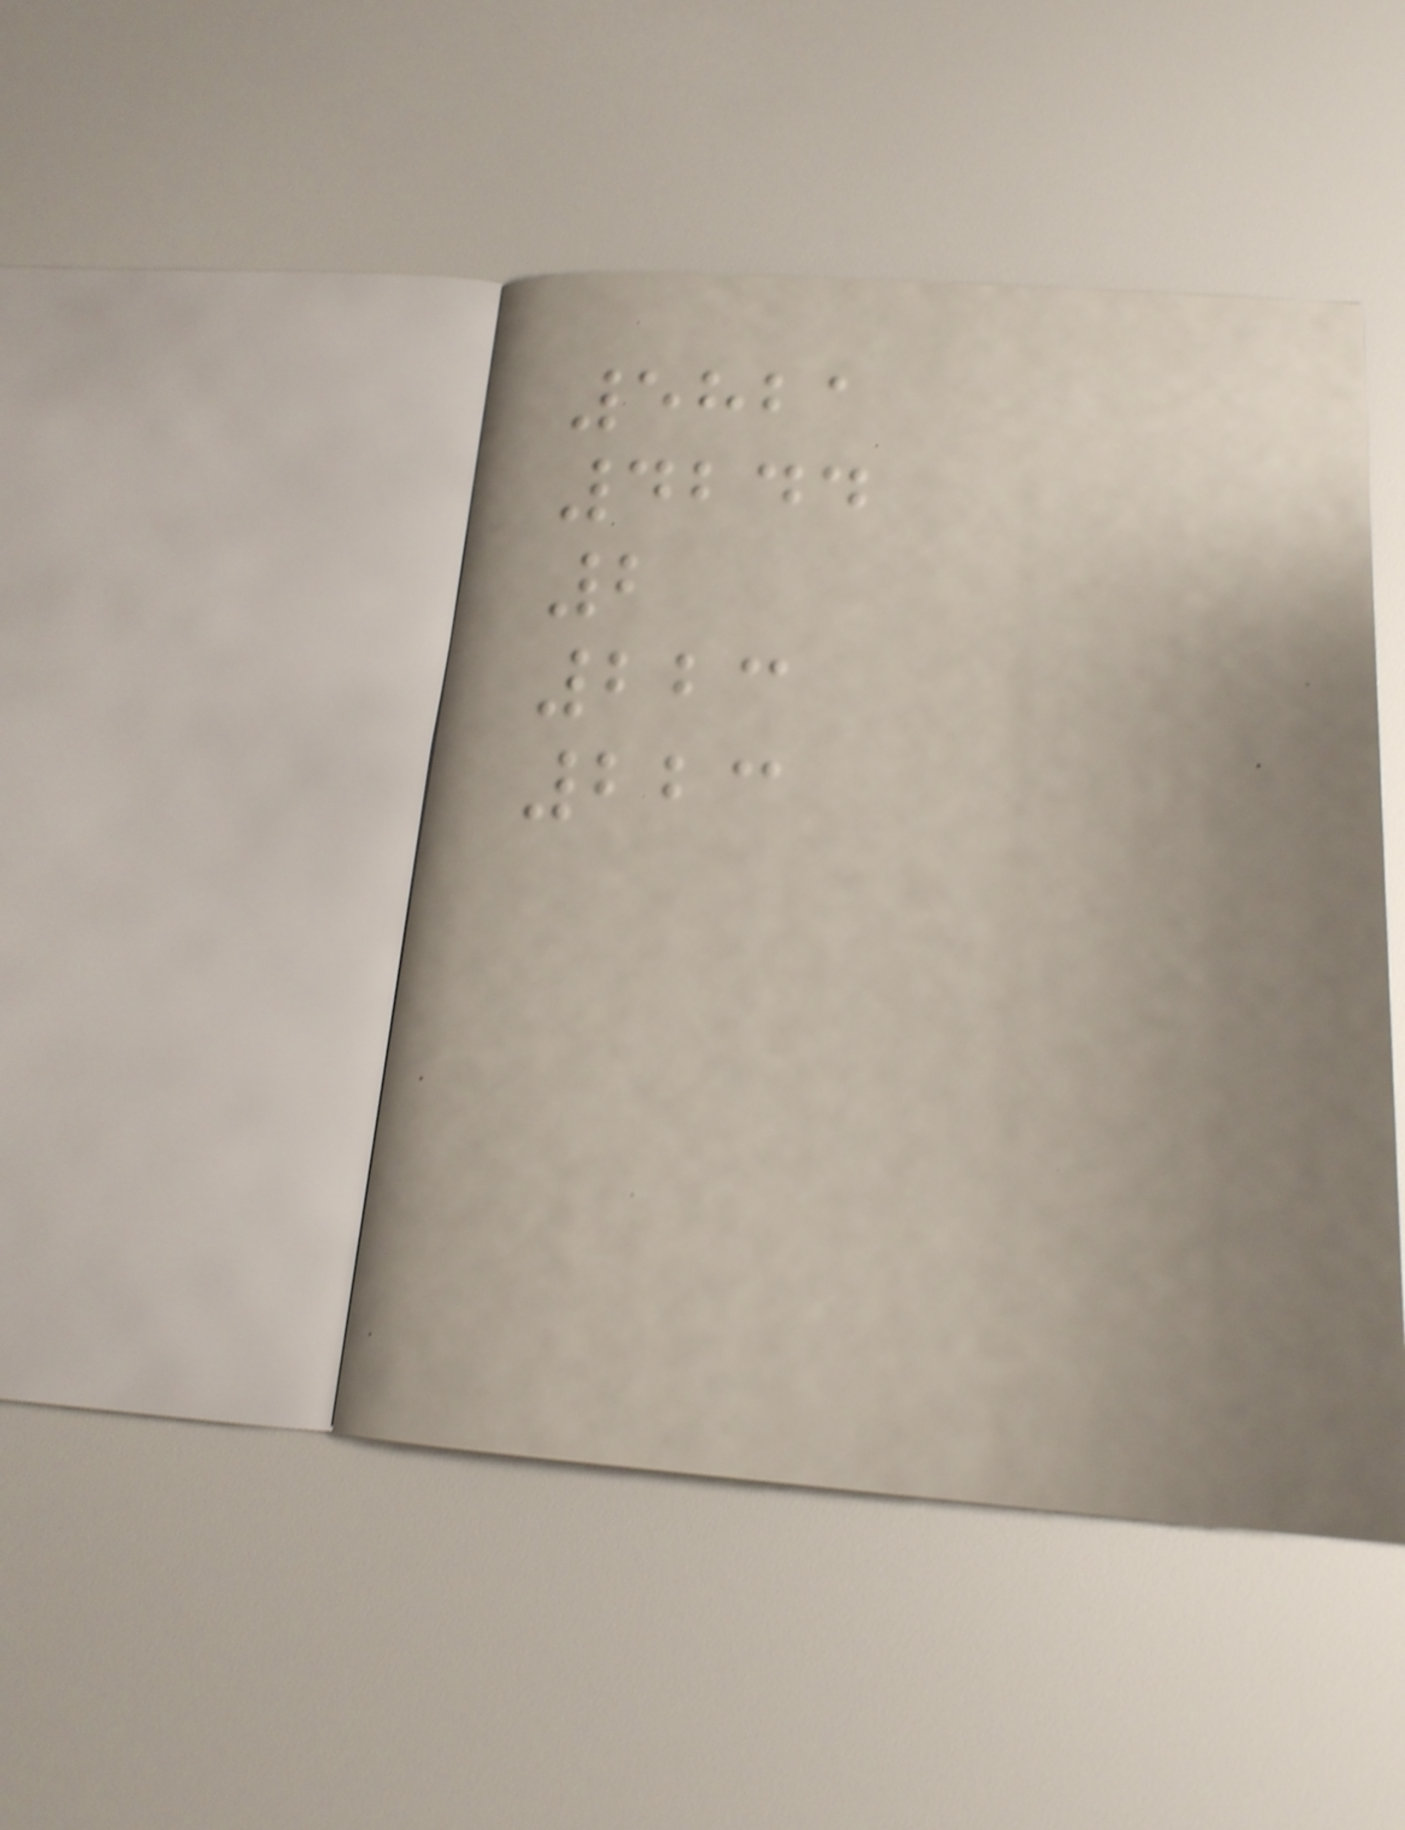5821
4244
2
223
223
